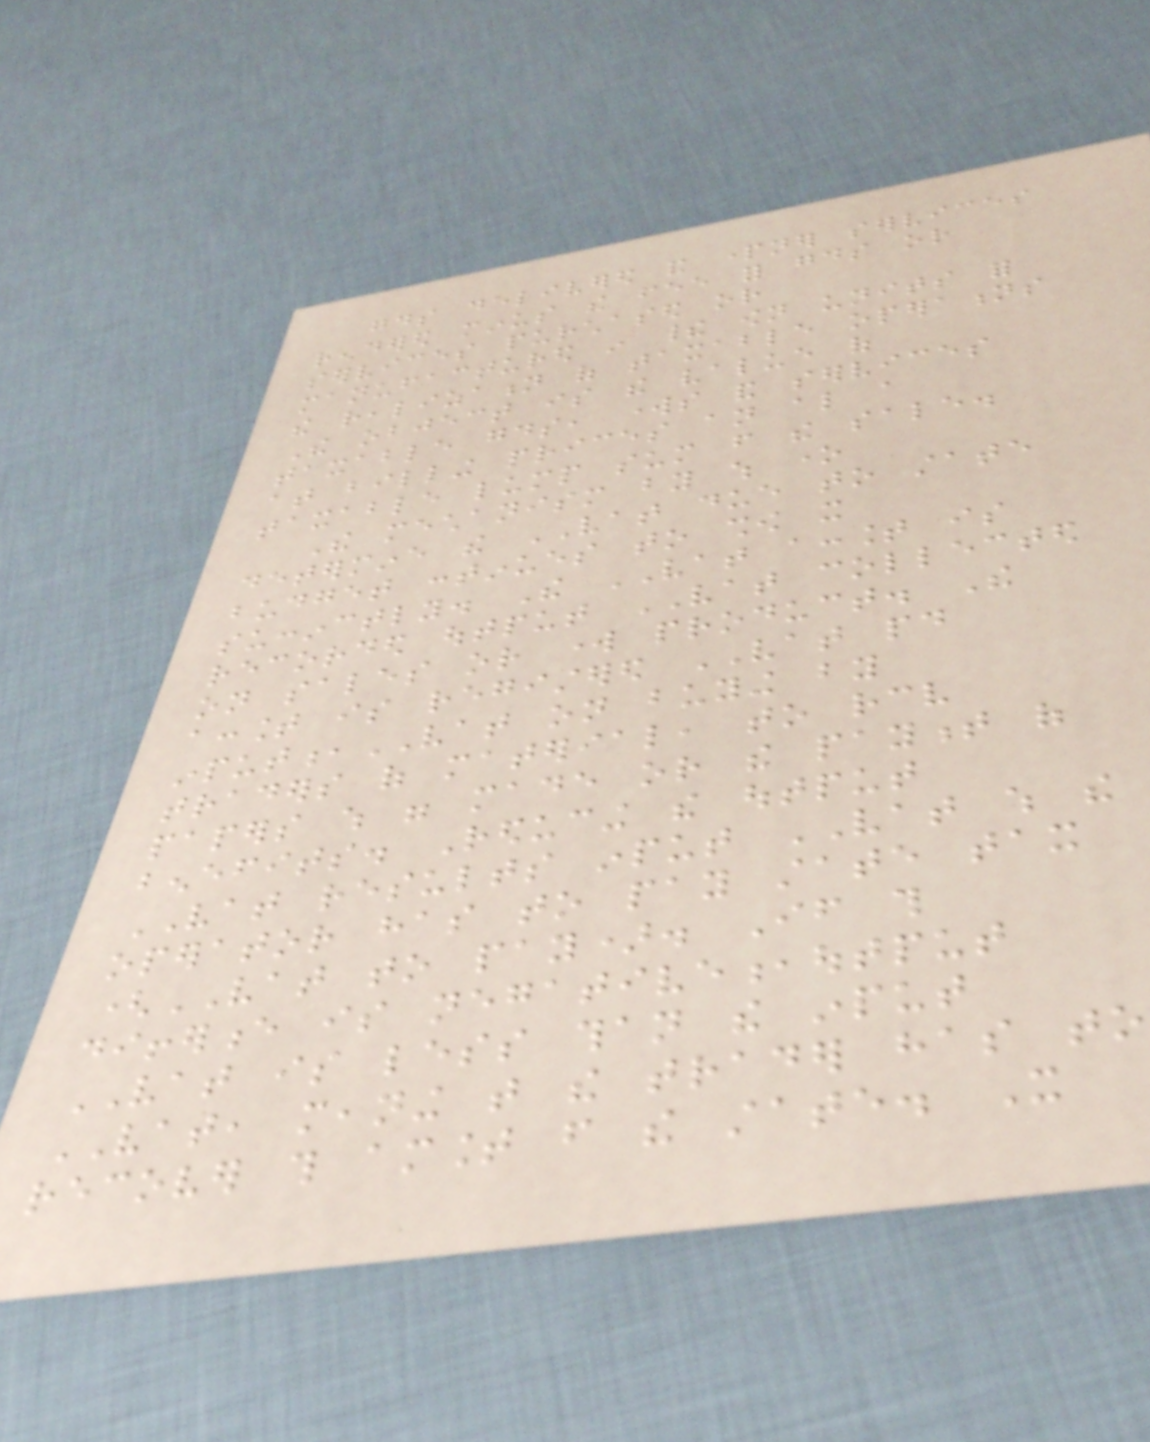goods delivered and partner services
rendered minus the fee for goods or
services purchased or
manufactured in their own units for
the realization of taxable operations
The object is the value of
taxable goods, works and services
at billing prices an also a
taxable lump sum from the sale.
The mechanism by which one
determine the VAT due to state
budget continues to show it
succinctly. The VAT account is
recorded output VAT collected
on sales or work product. The
account is registered VAT paid
input,VAT on buying by
traders of material, to receive
papers which were made or the payment of
benefits. Reducing the output
VAT results input VAT which the
operator has to pay state tax
(VAT to pay). If this
difference is negative,output
VAT is less than the input
VAT, meaning that the trader has to
recover this amount from the state. It
